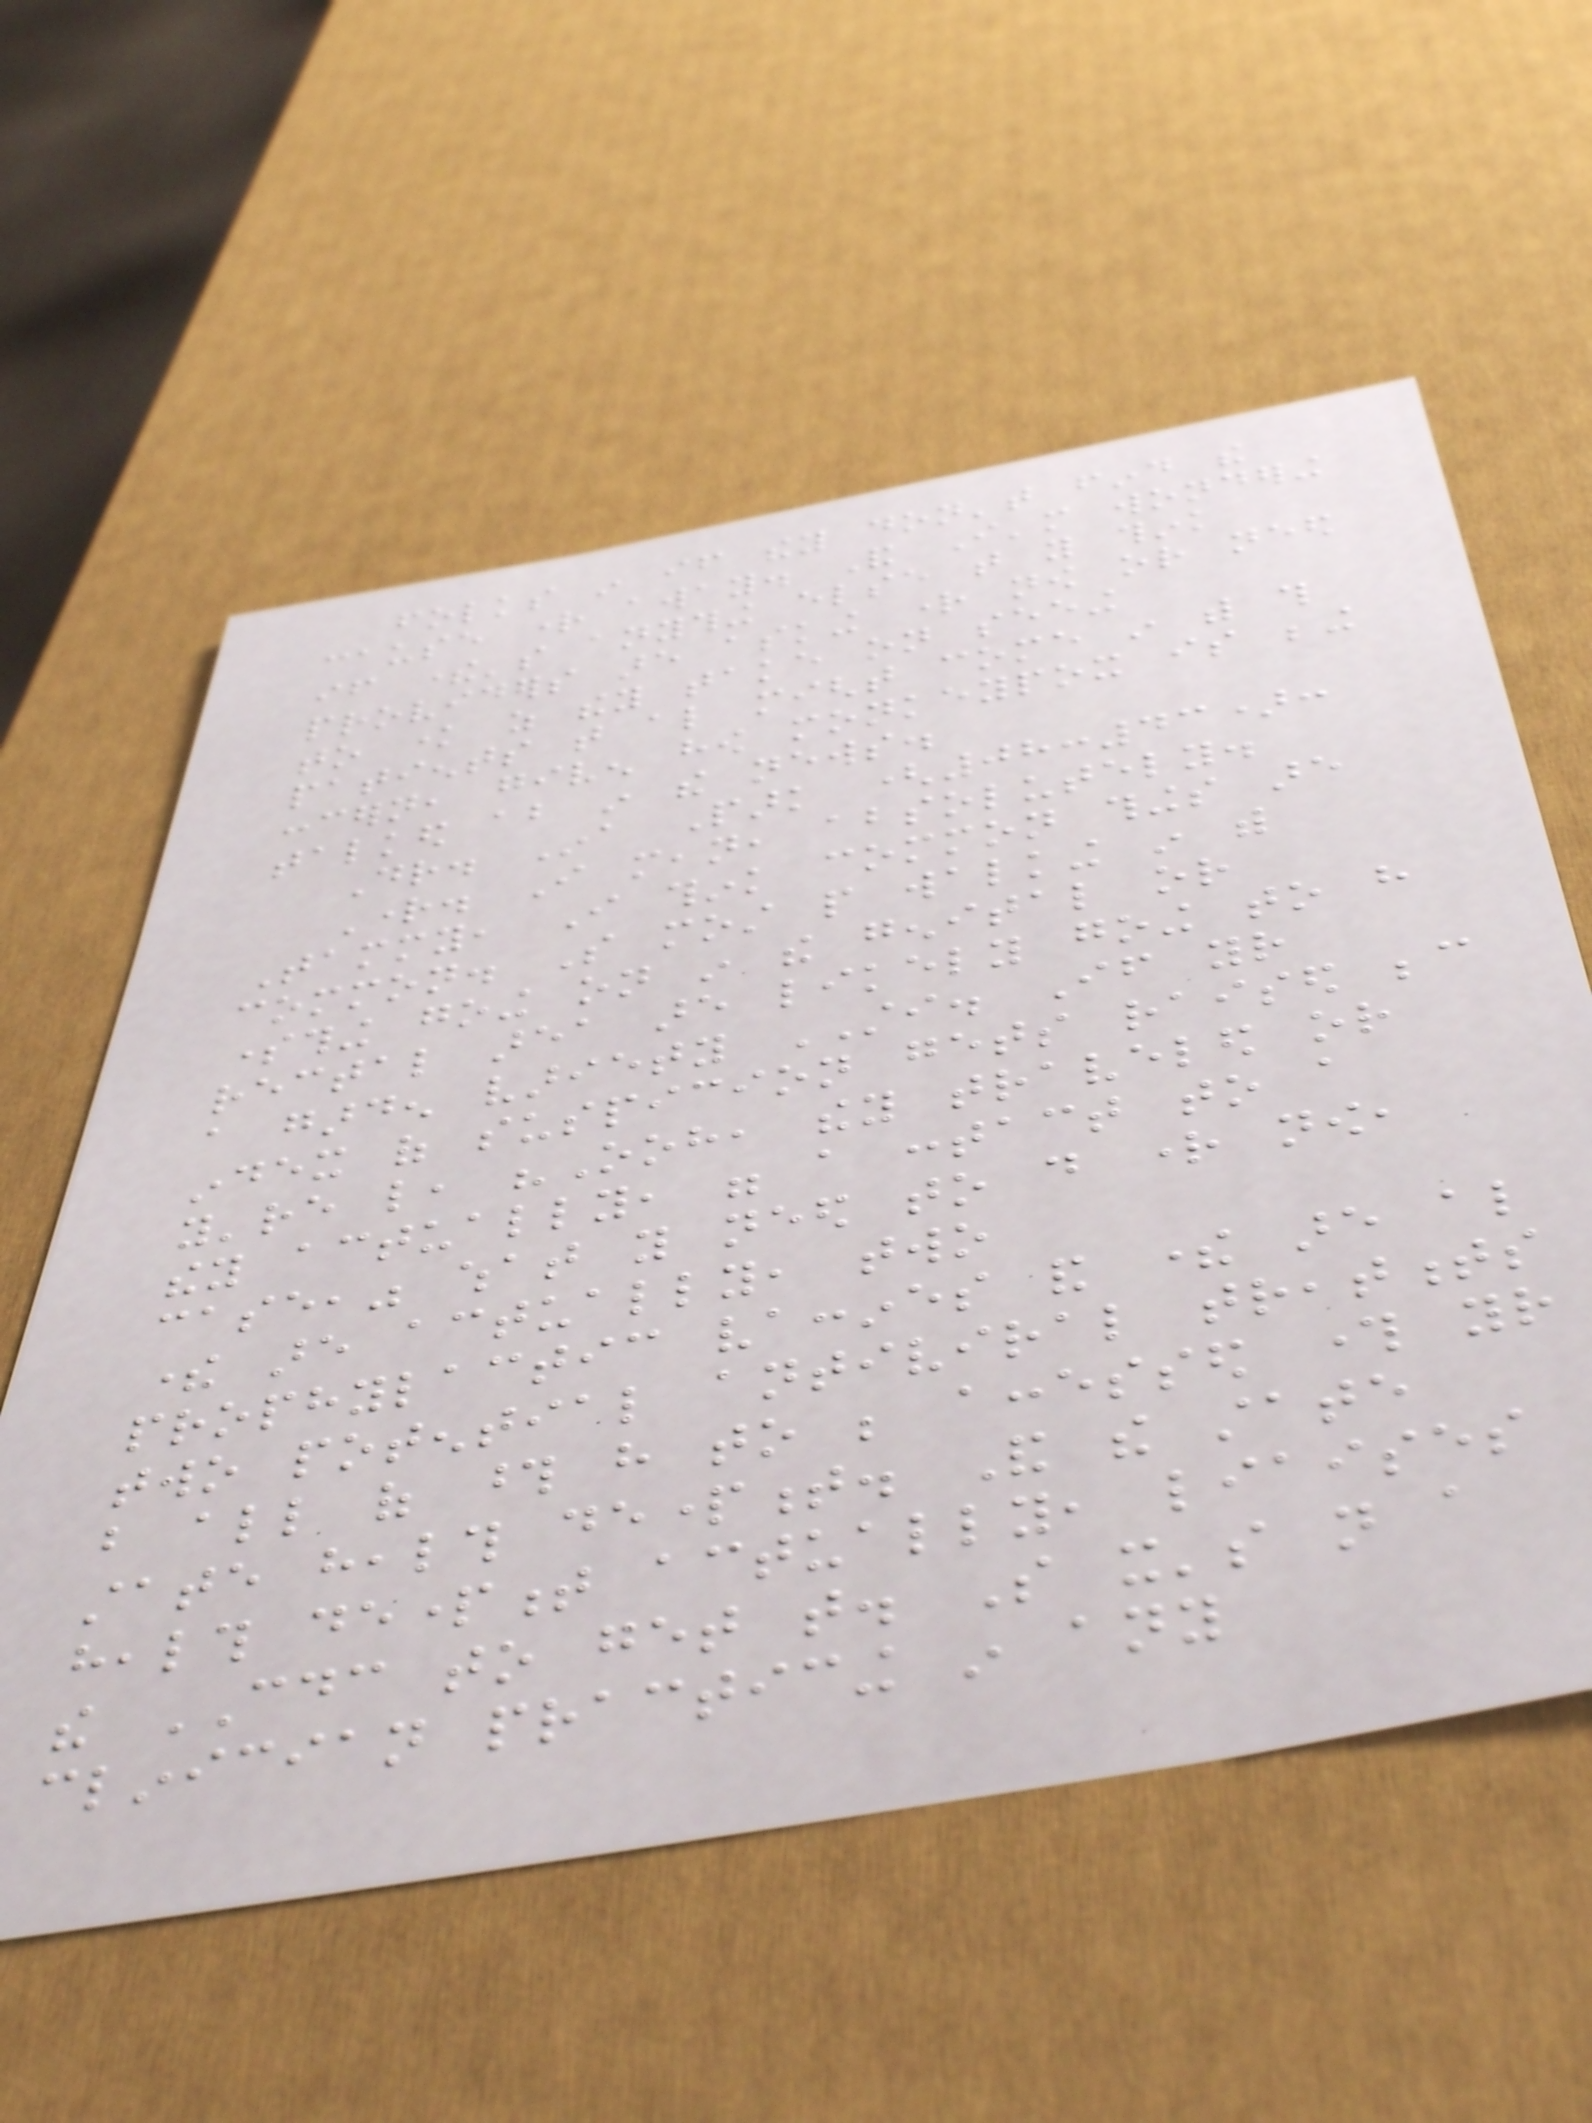folks in if they don't find the
cause right away. And I'm wondering
if there's anything else that you think
providers are asking right now or need
to know as they take on seeing
patients that also might come in with this
concern, given how monkeypox is being
talked about in the news.
Dr. Ina Park (08:43):
Right. I mean, absolutely.
Tammy, I think common things are
common. So most people walking in with
something going on in the genital or
rectal area are likely going to have
a garden variety STI. If your
index of suspicion gets raised because
you're like, "Ooh, they traveled or
they actually, were a contact to a
case," what you need to do right now,
there are actually, two
prophylactic vaccines and there are also
two potential antiviral treatments
but all of those have to be accessed through your
state health department. And the state
health department actually, liaises
the CDC to get that. So it's not a
clinician practicing in any
